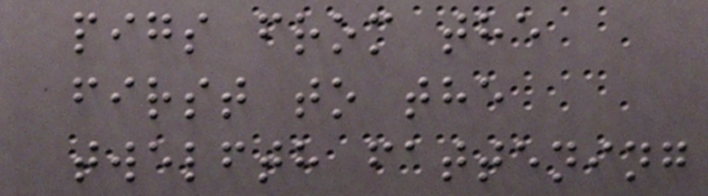pigs from the
first to the
twelfth fattening
